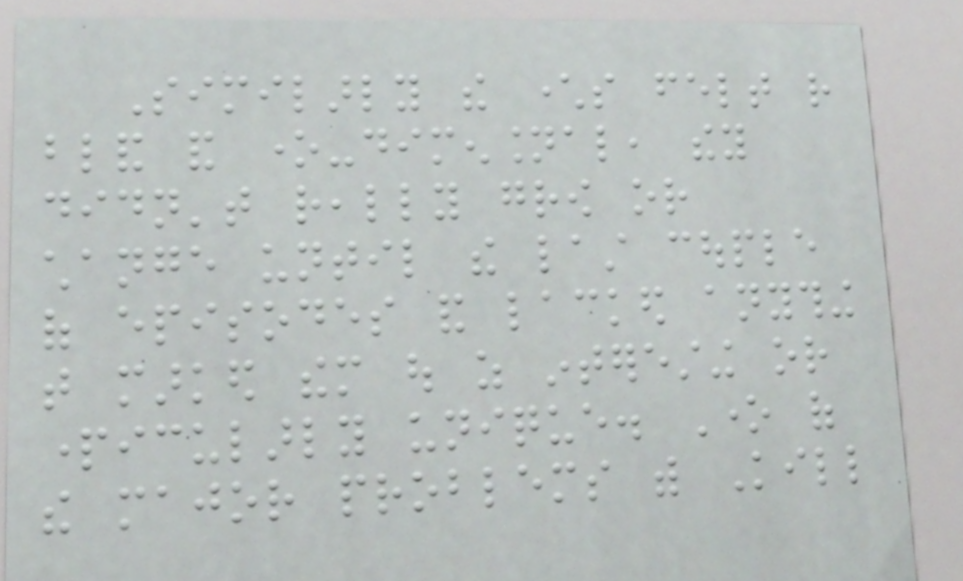Similarly the characters felt rather
bland and one-dimensional, they
didn't really grow or
change until the last couple
of episodes and lacked anything
that marked them out as interesting or
particularly unique. One of
the major problems with Kill
